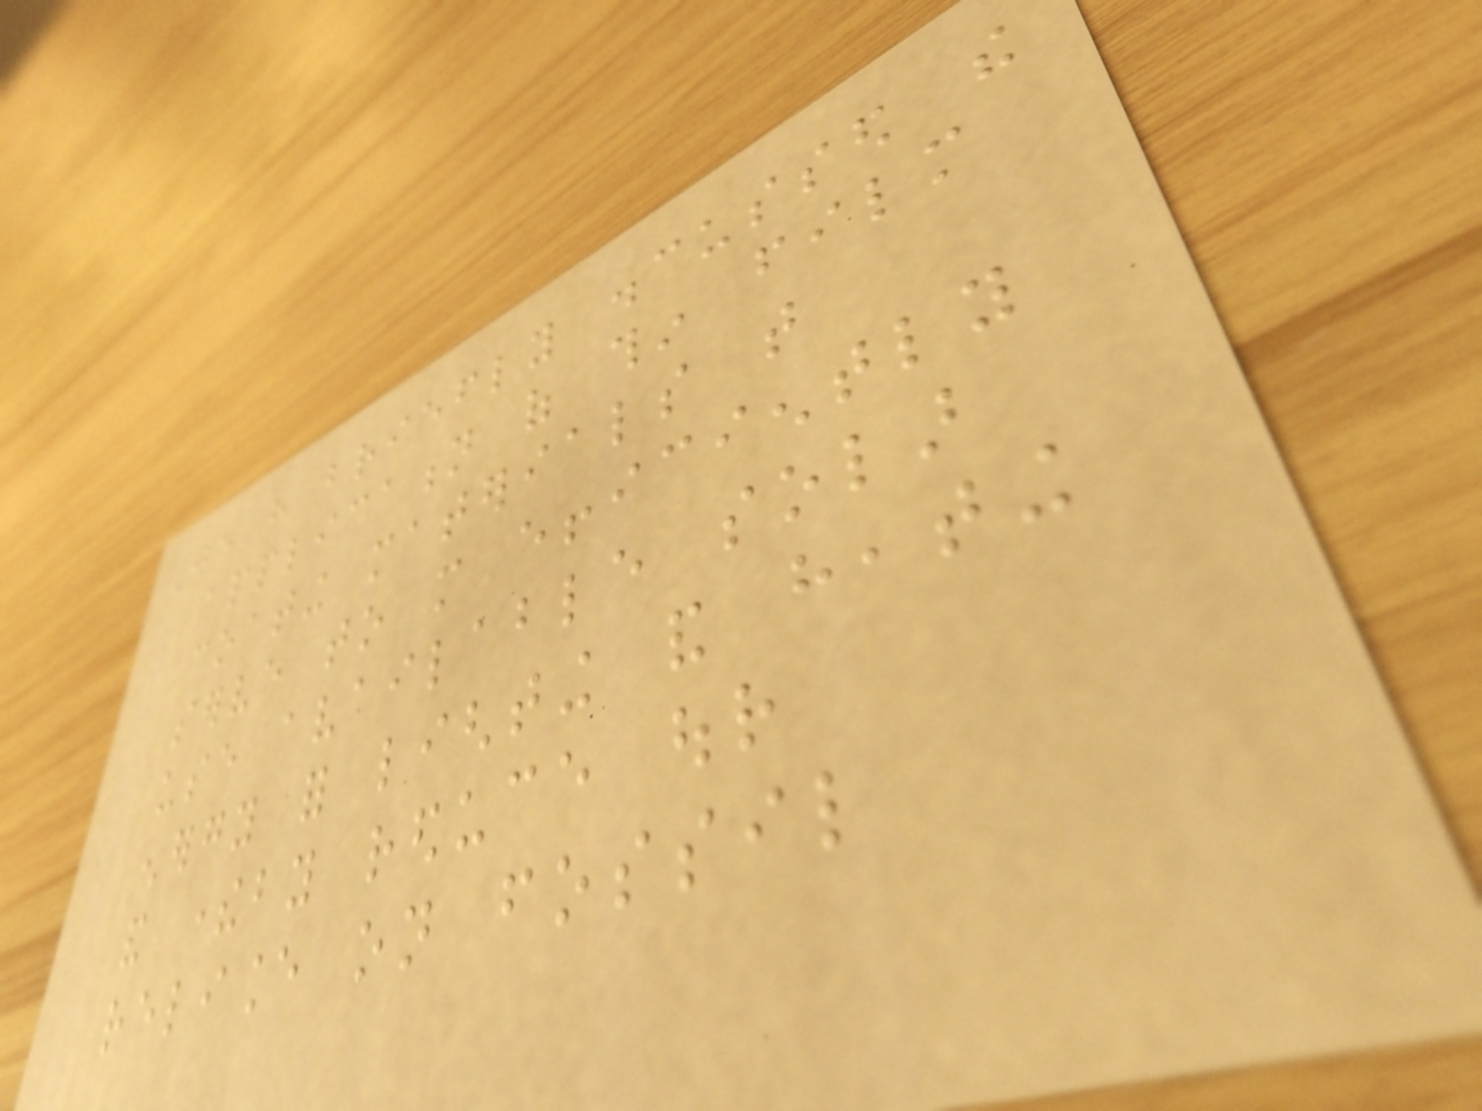We have briefly discussed the
application of thin film
coating materials that
serve to more efficiently
use available solar
energy for lighting and heating
and thereby reduce our
reliance on fossil
